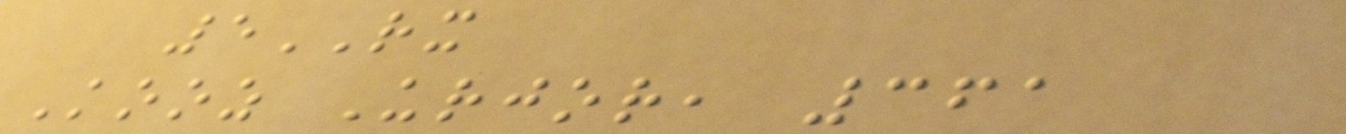5RX
Kooz Urjor, 361
